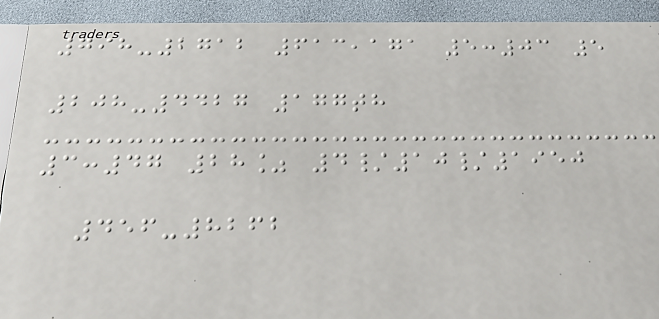798-2712 613,171 5:03 5
208-4427 177th
3:47 28% 4/10/1950
456-8262
